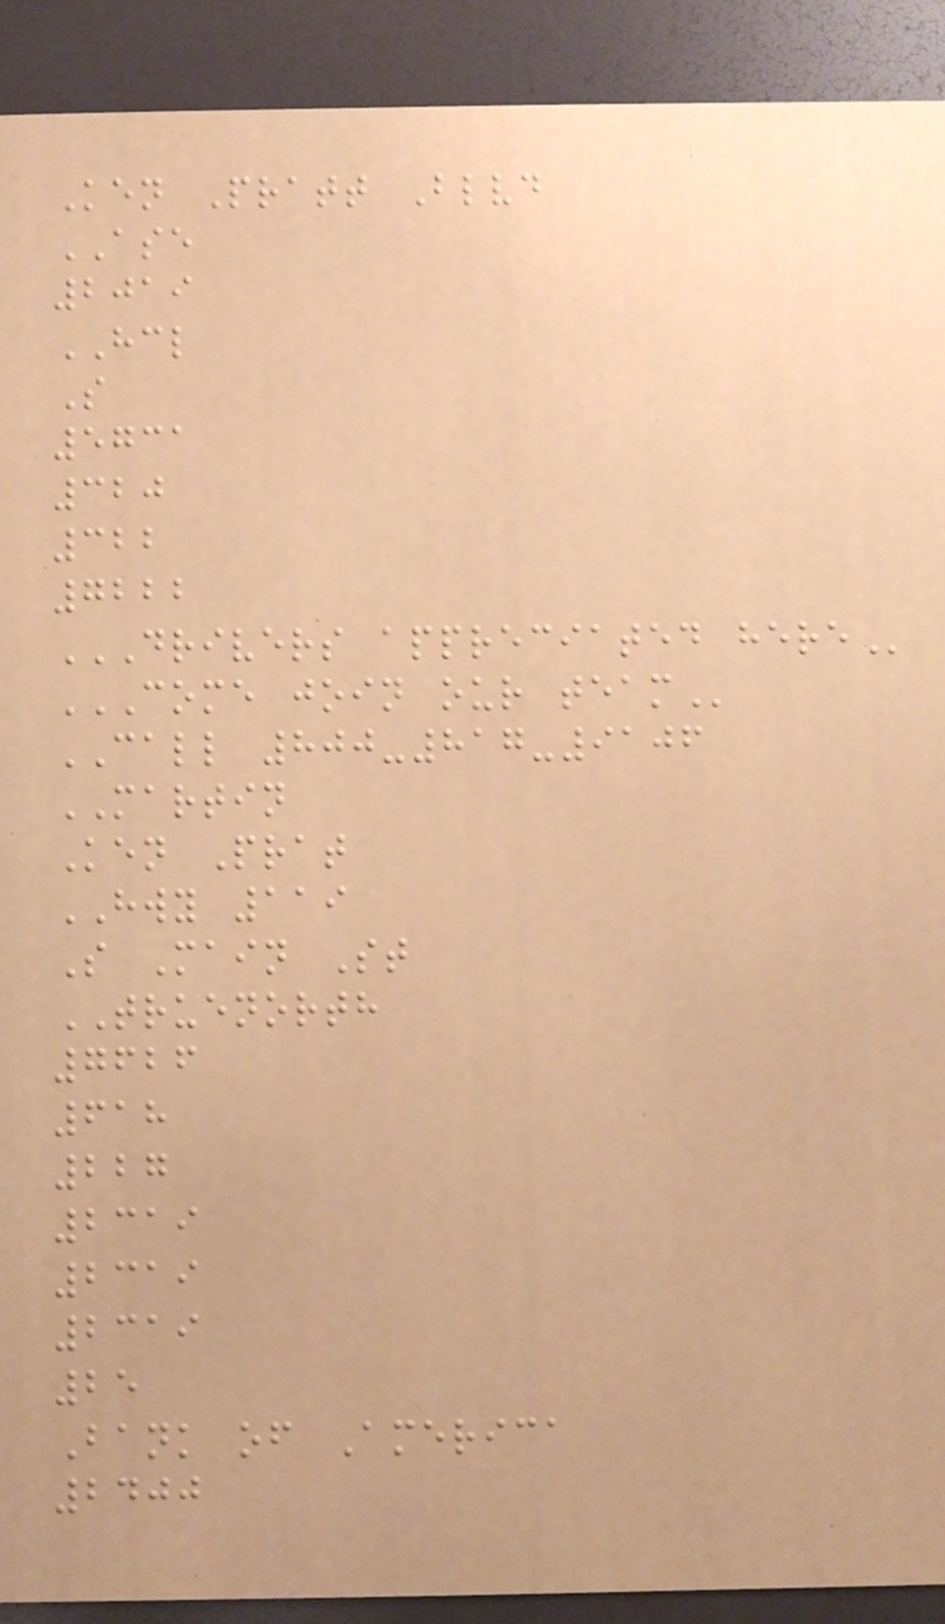Ken Pratt Blvd
ASE
2019
HCL
S
5731
320
322
7222
DRIVERS APPRECIATED HERE
COME JOIN OUR TEAM
CALL 800-817-9106
MARTIN
Ken Prat
HWY 119
S Main St
TRUENORTH
7626
618
227
2319
2319
2319
25
Bank of America
2400
